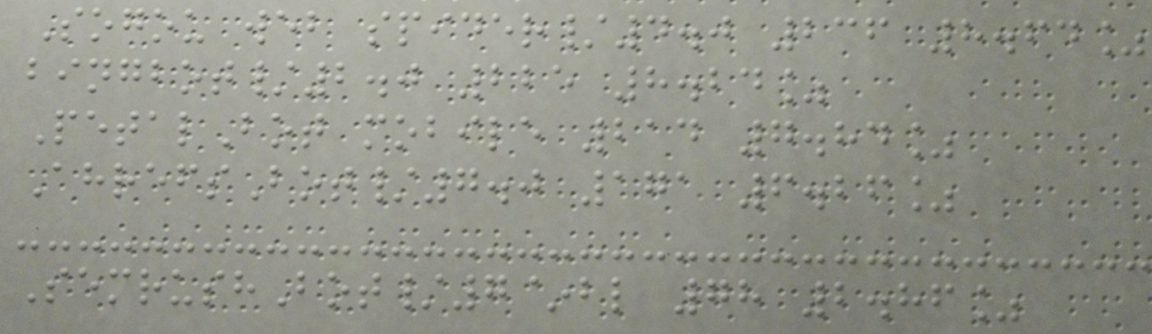Sogou web spider/4.0 236 8.64%
bingbot/2.0 225 8.24%
PetalBot mobile 214 7.84%
AhrefsBot/7.0 171 6.26%
SemrushBot/7~bl 78 2.86%
